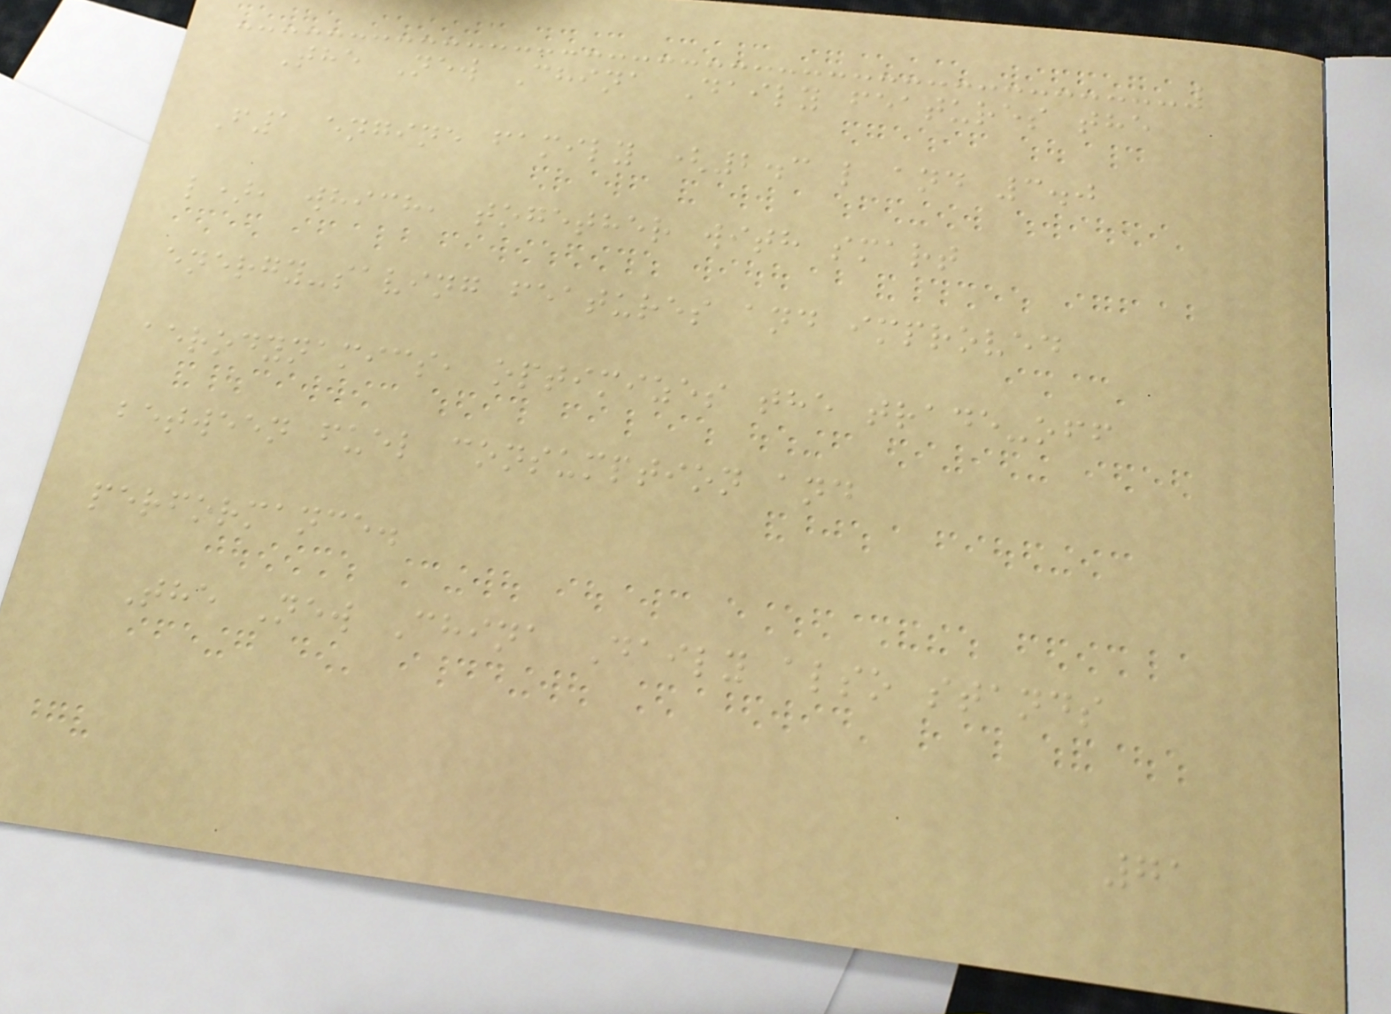The New China Daily features the
F1 engine family (2.3 l and 3.0
l), which, together with smart
energy-saving features and improved
aerodynamics, optimizes the trade-off
between fuel consumption and
performance.
The New China Daily also stands
71
